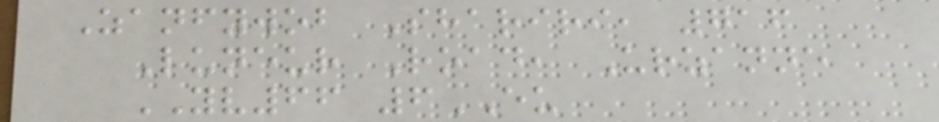Zanfywob Shariri, 716
Luneur Road, Urzanne
YV66 6EU
